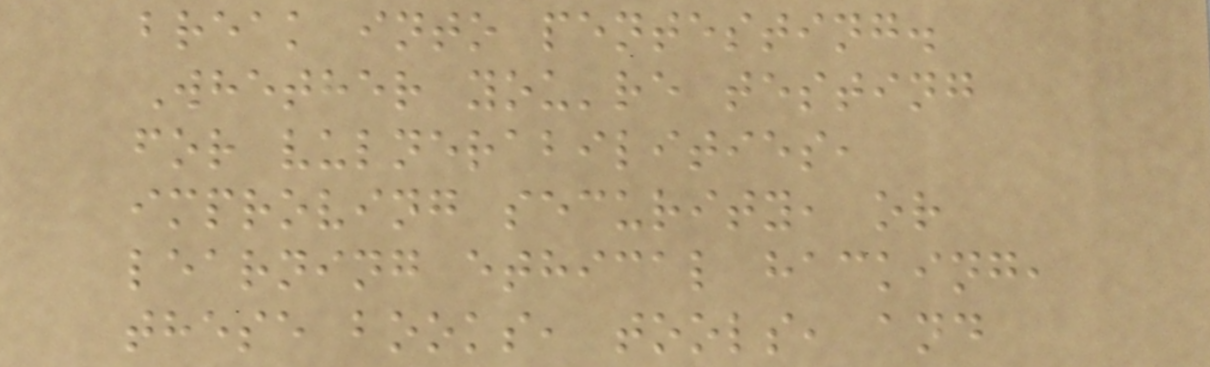break into pentesting.
Whether you're testing
for vulnerabilities,
improving security, or
learning ethical hacking,
these books, tools, and
